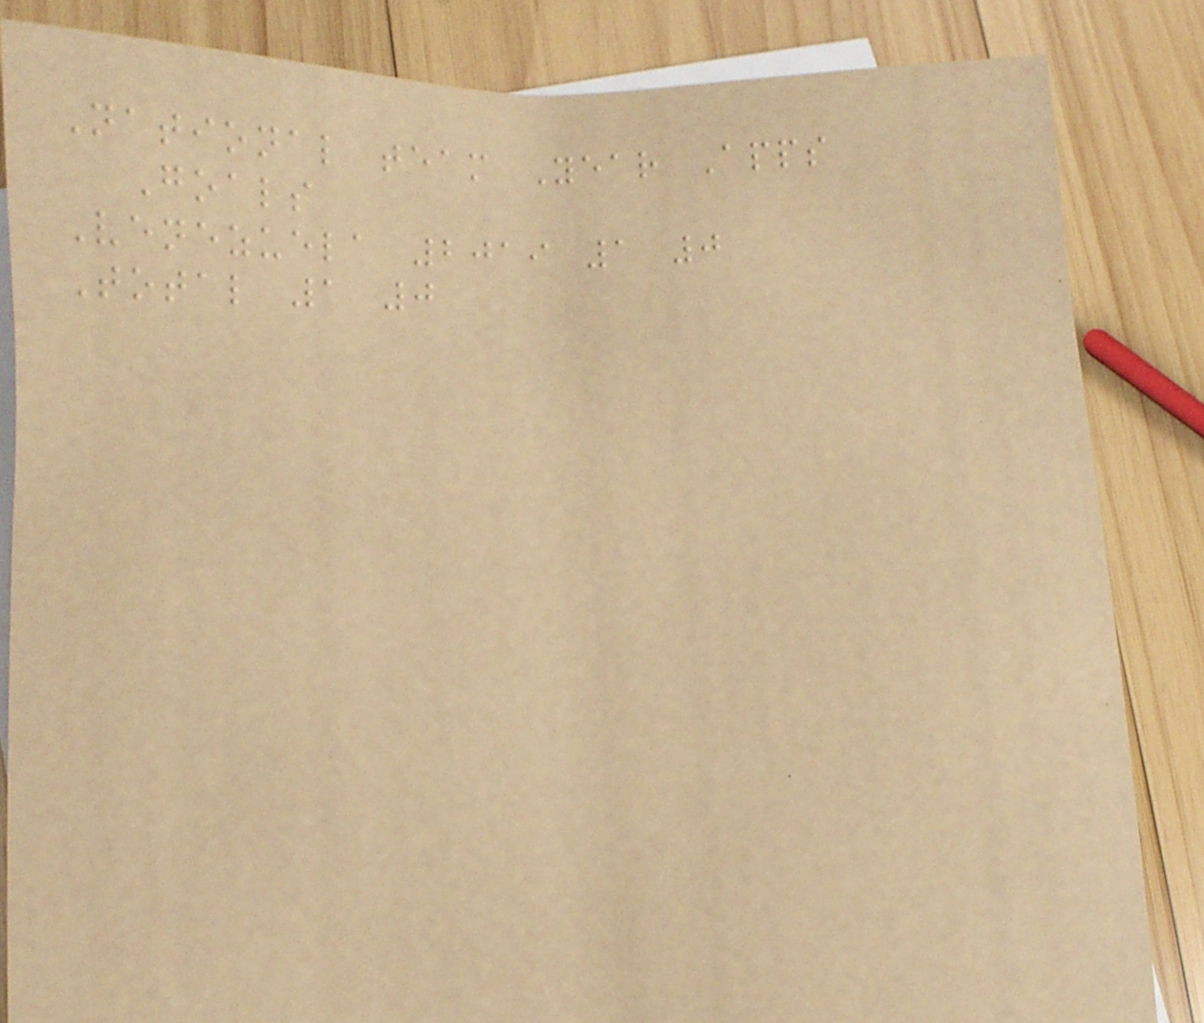National team Year Apps
Goals
Venezuela 2019 1 0
Total 1 0
